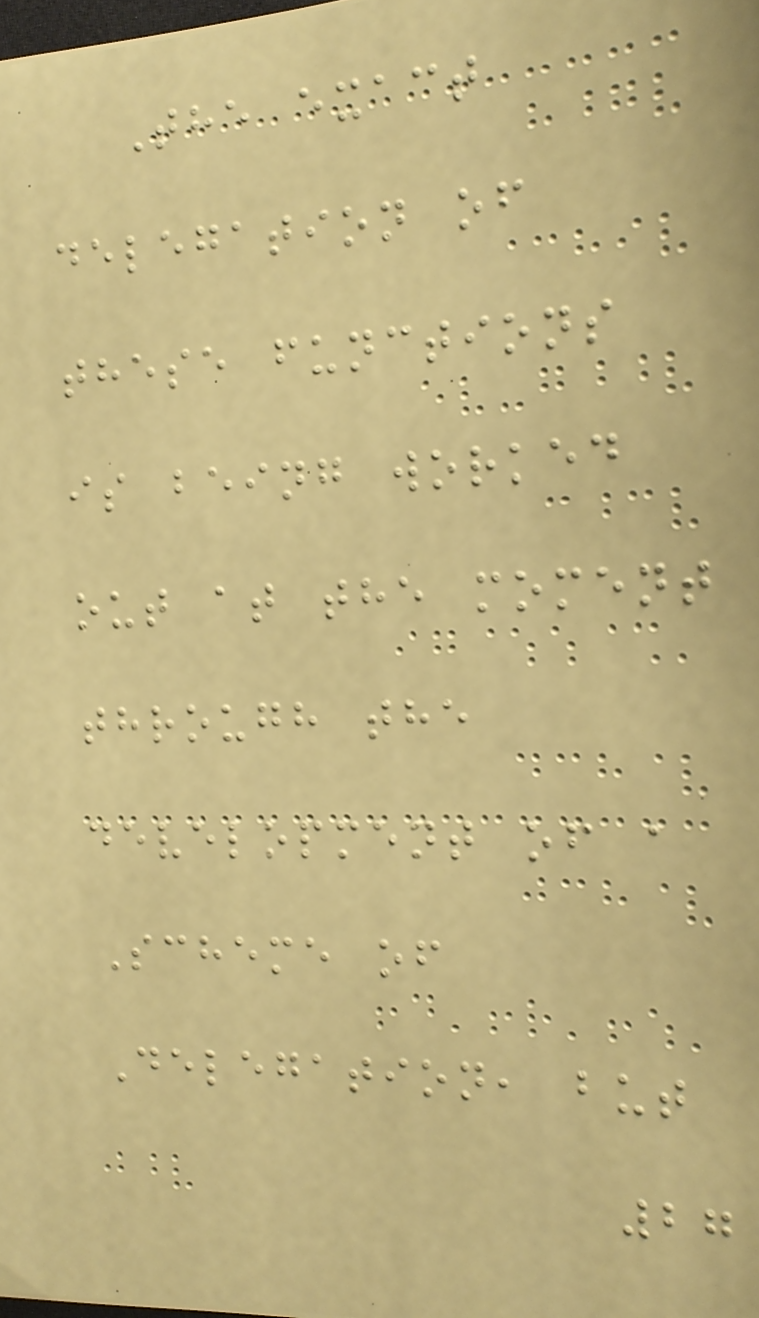The exact
delegation of
these functions
is being worked
out at the moment
through the
development of a
Scheme of
Delegation, but
27
